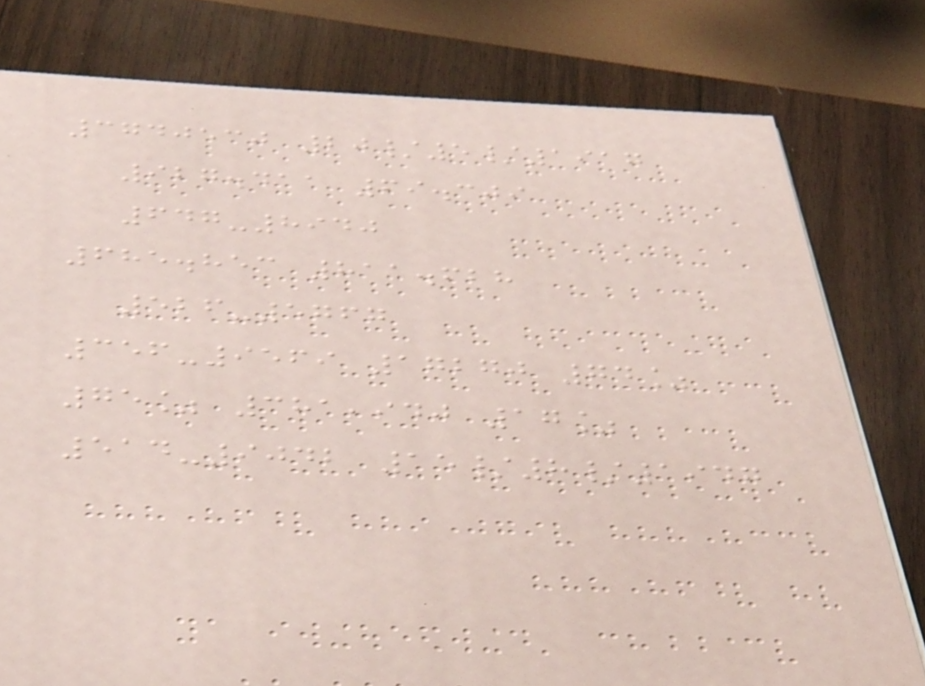3740530 20/5/1917
927.411 69.309
647-8940
685.853 811.628
526-5767
356-9569 17270 74%
75% 381,940 17%
514-9042 15/8/1947
